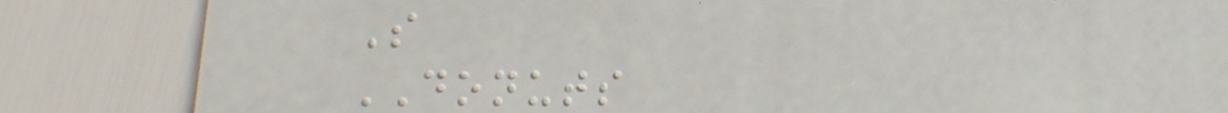S
DONUTS
